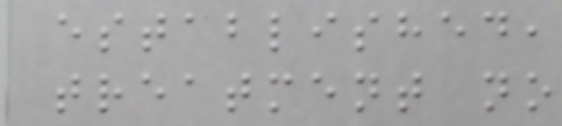established,
treatment no
